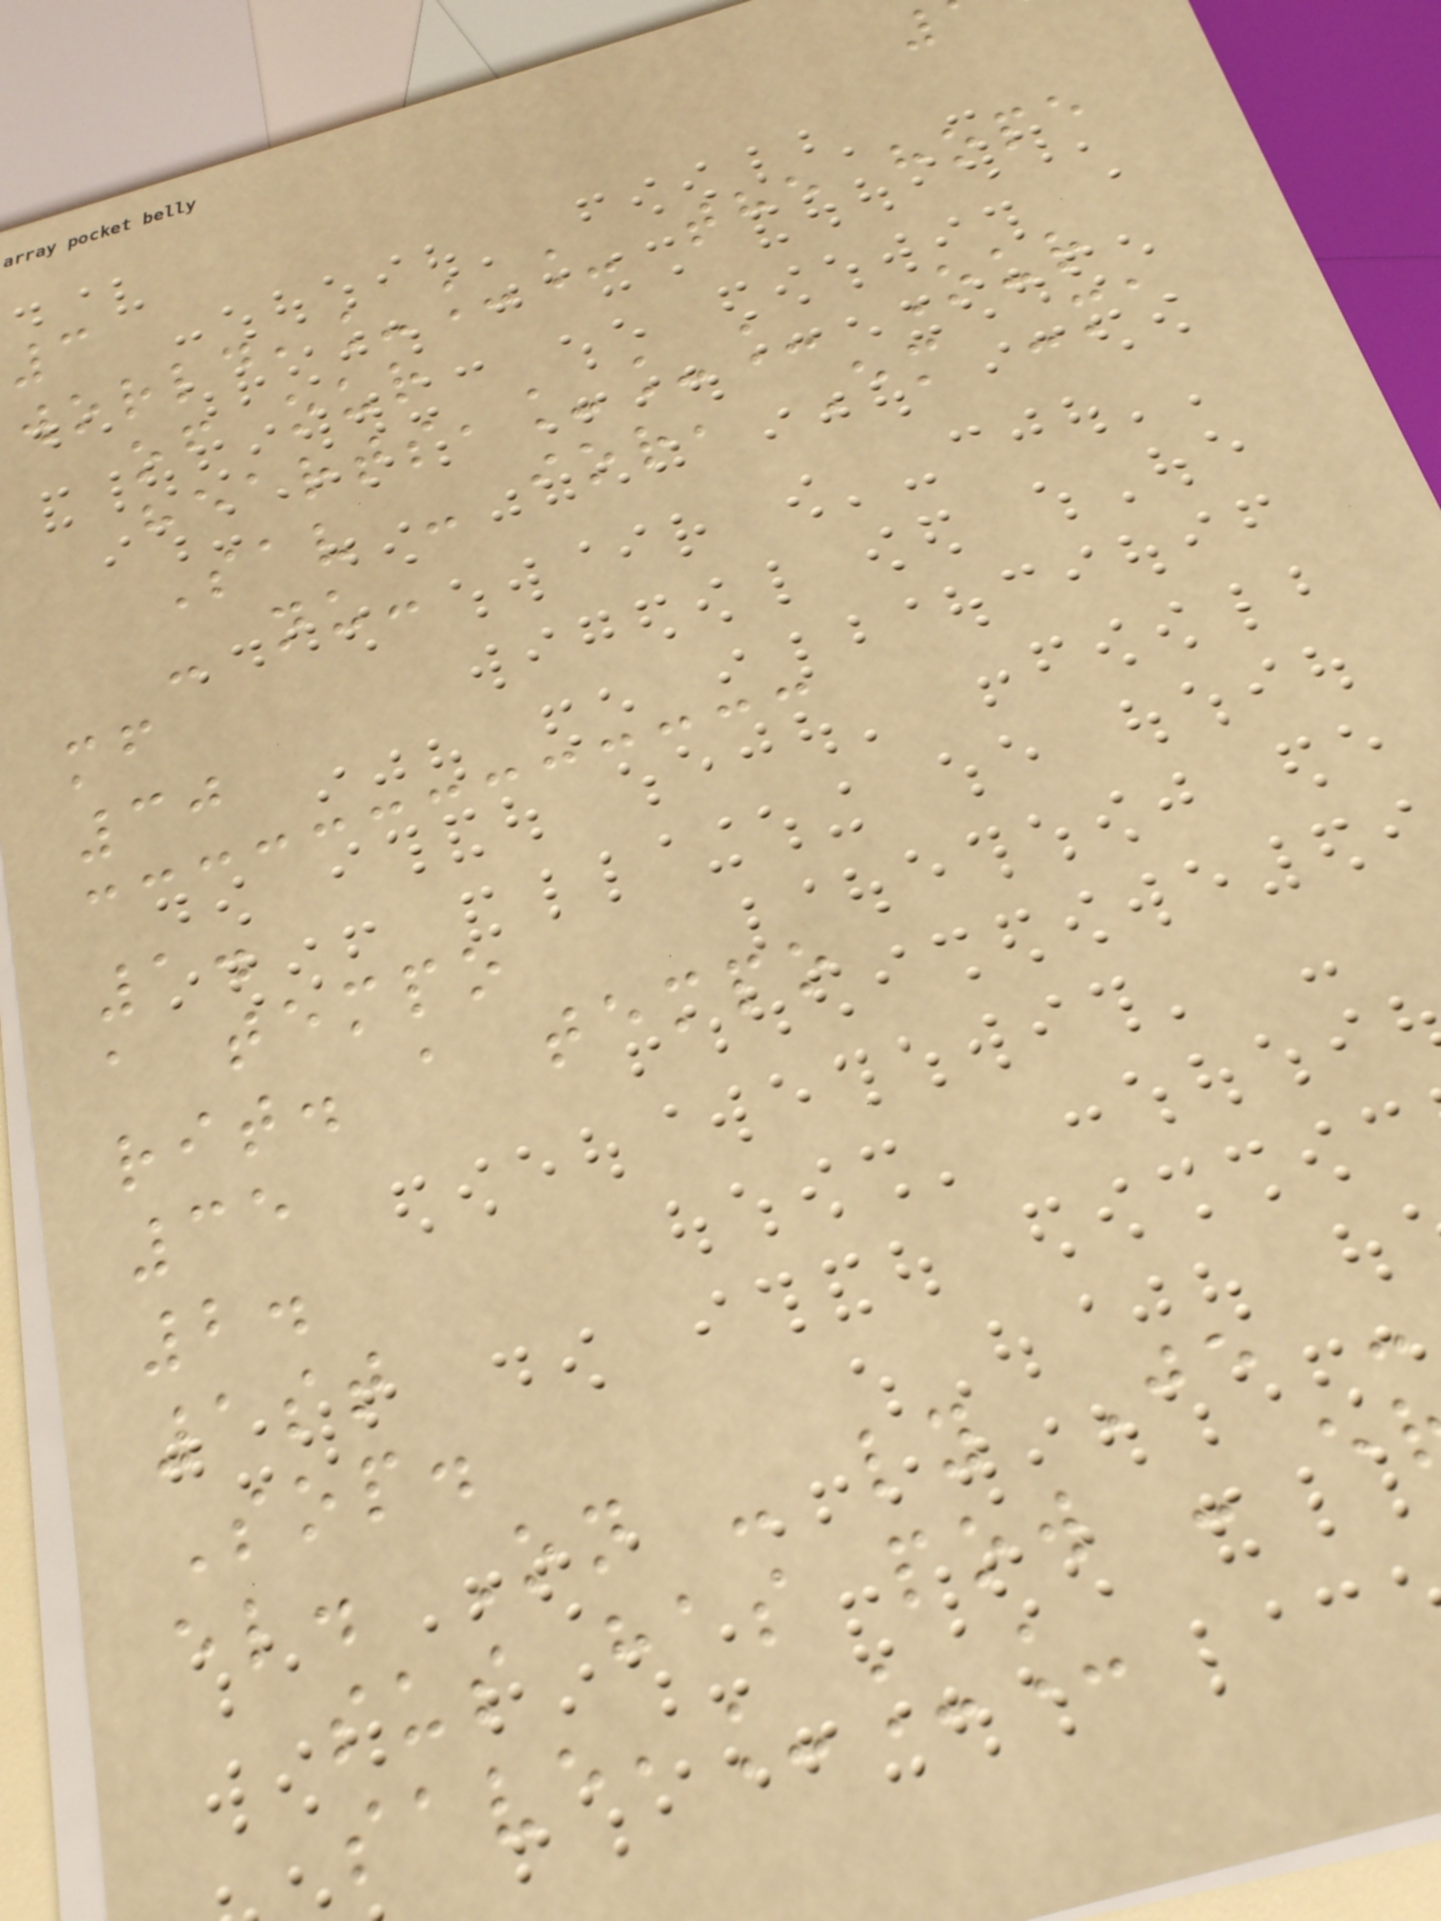3
world,___ the hope
of our
hearts,___ Our
Sav - ior, Em -ma
- nu-
mf
30
1.
a tempo
rit. a tempo
35
2.
1st
Sop.
el. On - ly Je -
sus has pow - e
save,___
